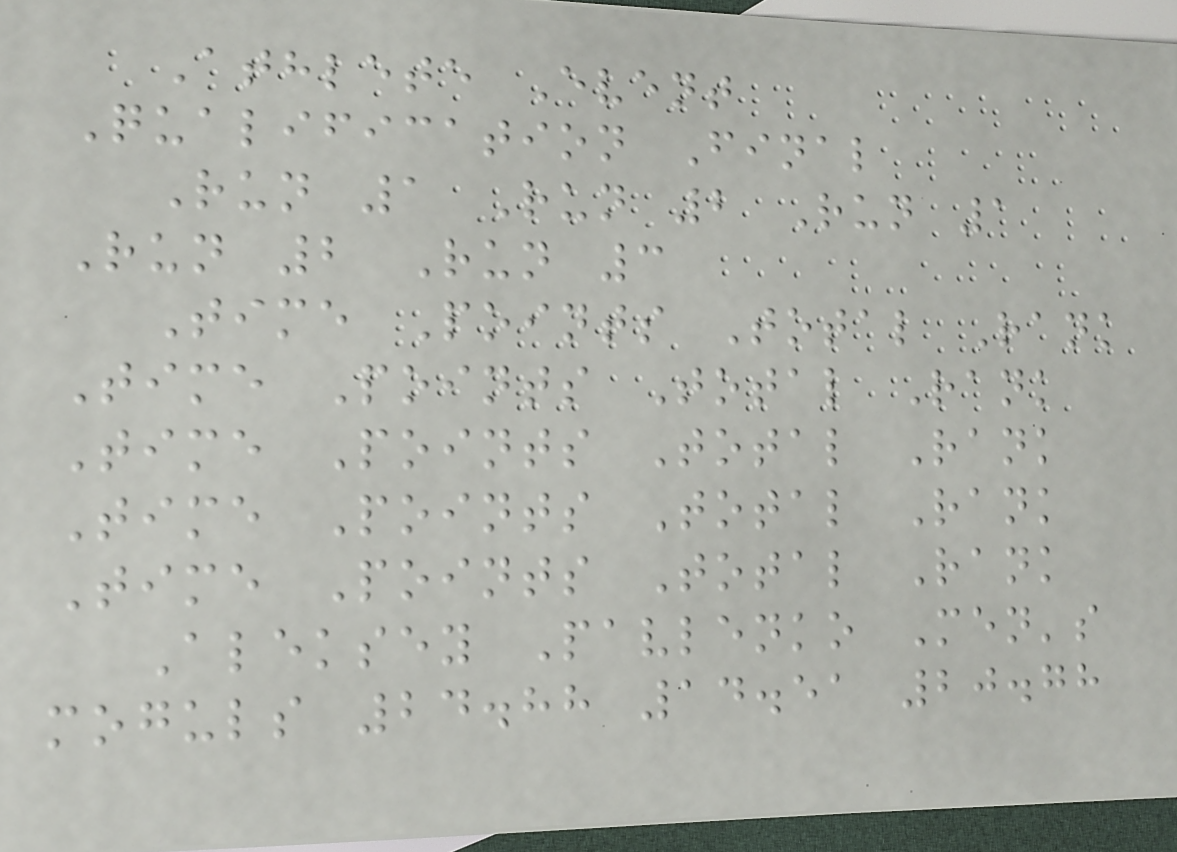Athlete Event
Qualification Final
Run 1 Run 2 Run 1
Run 2 Run 3
Time Points Total Rank
Time Points Total Rank
Time Points Total Rank
Time Points Total Rank
Time Points Total Rank
Aleksey Pavlenko Men's
moguls 24.88 14.51 20.78
